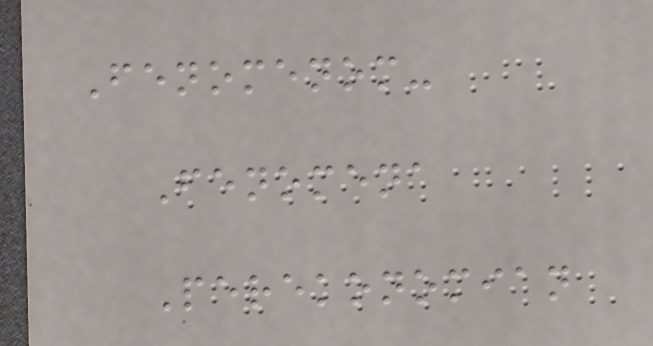Fenomenom-
Fenomena
Perekonomian
